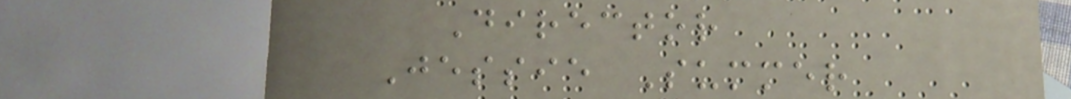Director
Jessie Summer
